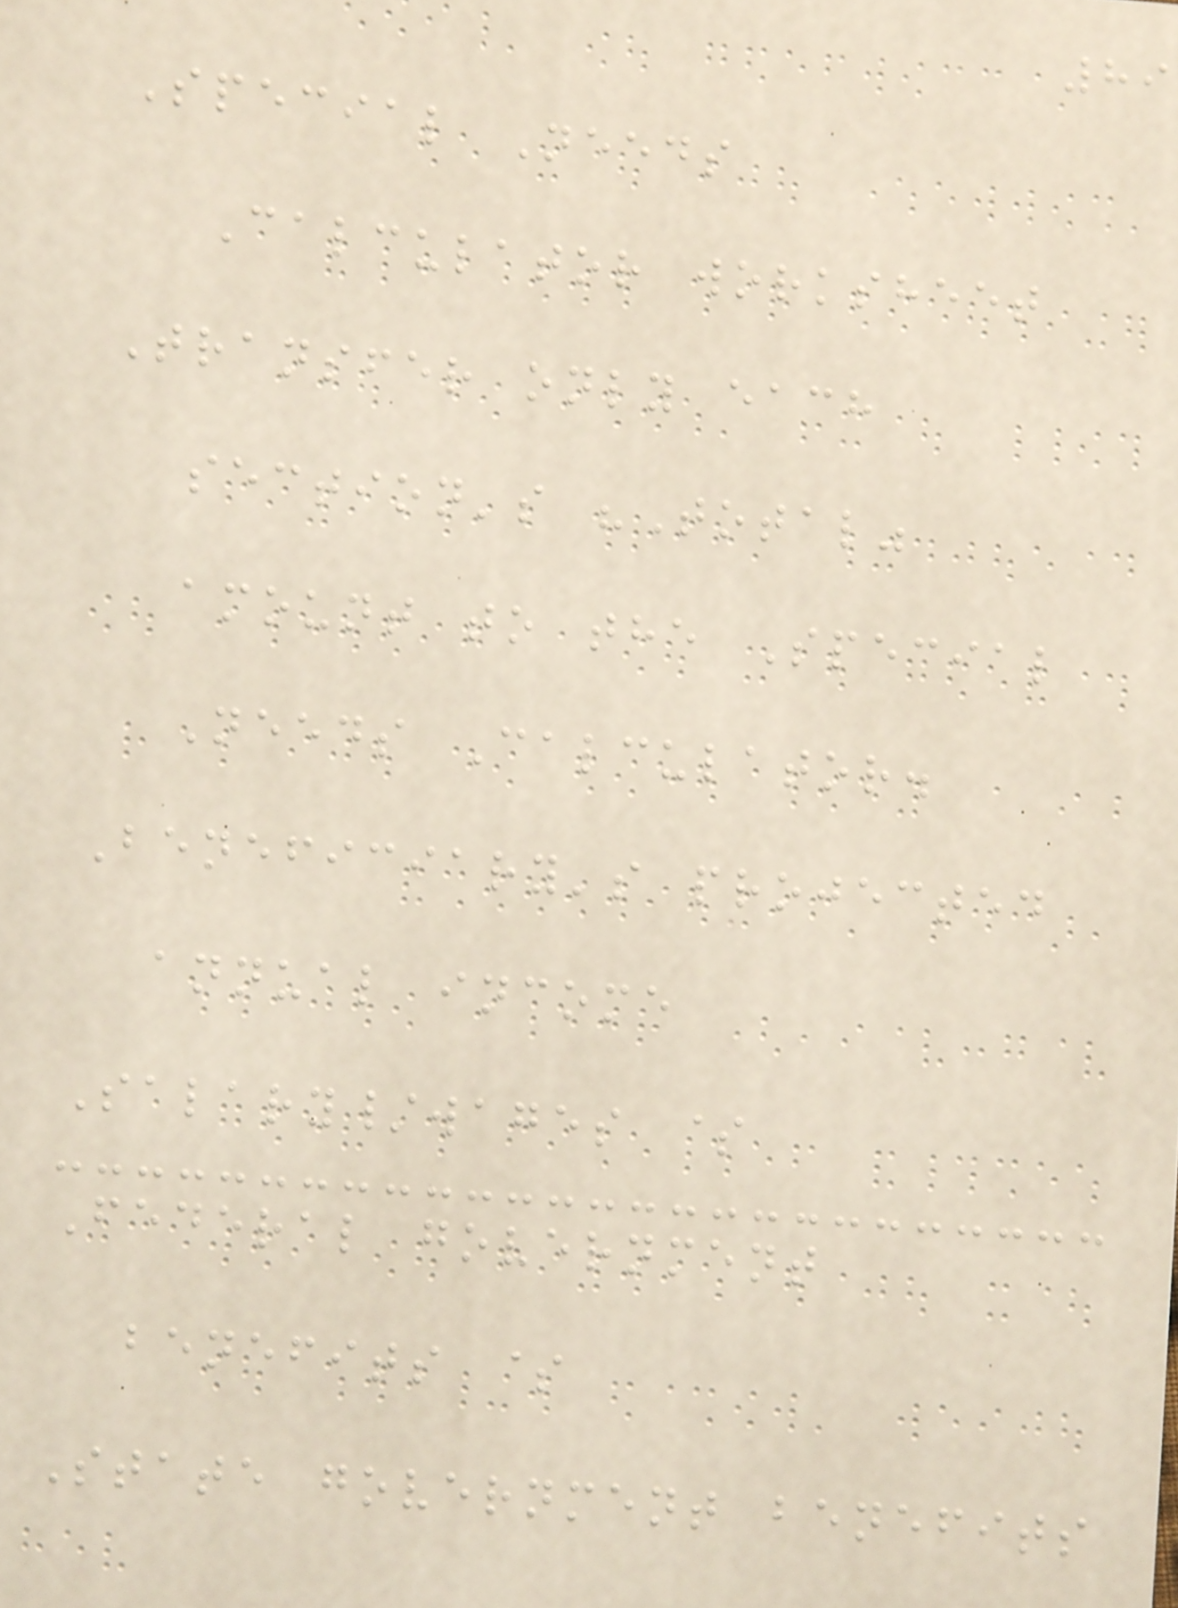89
Special Needs
Calculator worksheet
Transfer only each
section's "Total"
amount to the Special
Needs Calculator.
Beneficiary's projected
annual income
Salary/wages $
Federal government
benefits $
State government benefits
